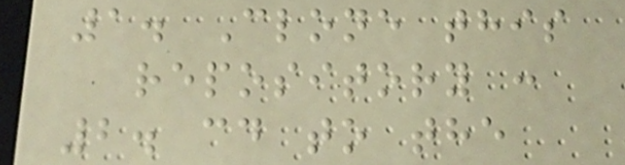1. Clone this
repository :
2. cd to the
